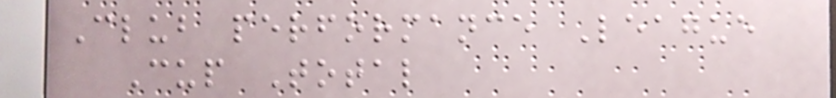Club performance League
Cup Total
